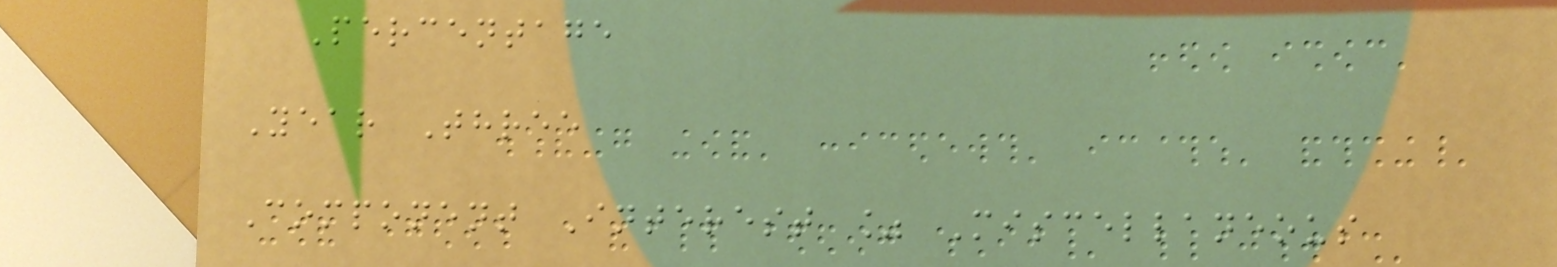Percentage
Year Three
Component Interest % Miscellaneous
